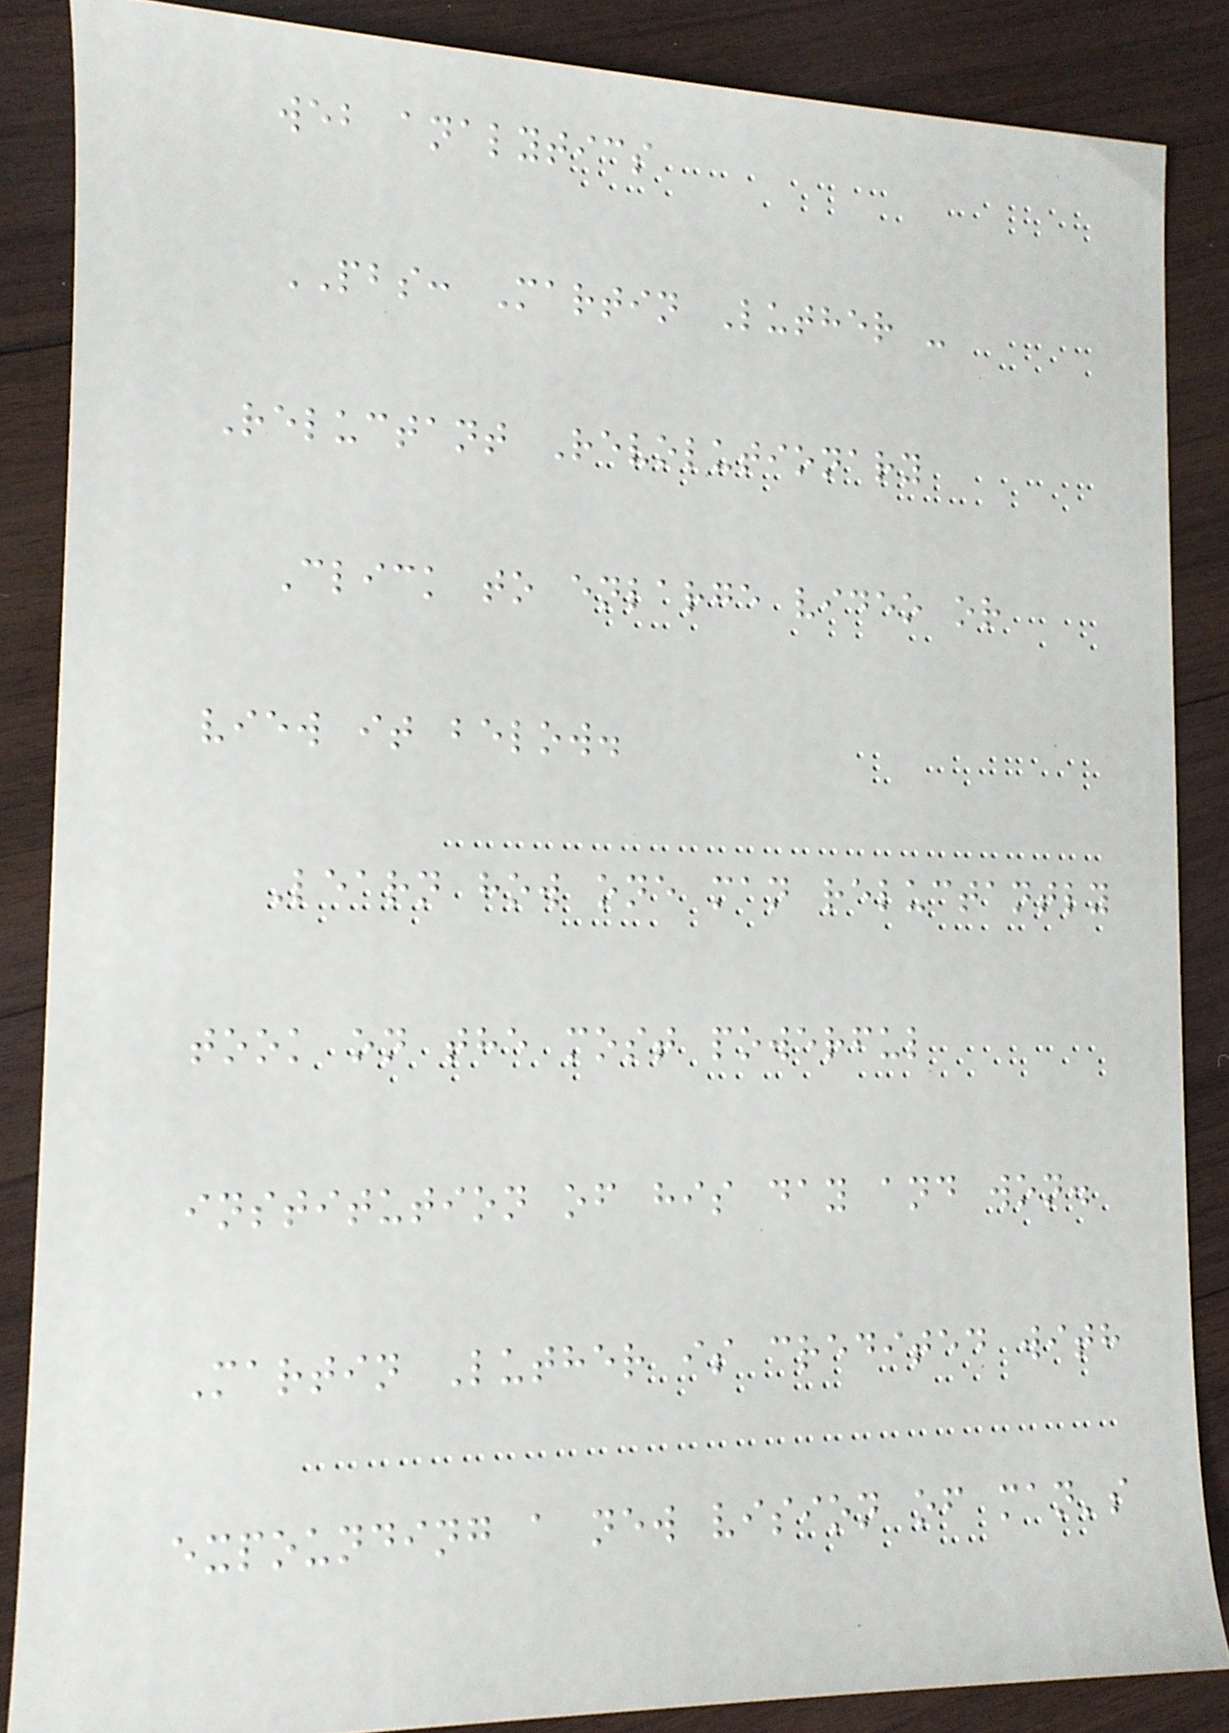web analytics
PBS: Martin Luther -
Reluctant Revolutionary
Click to enlarge video or
view it below.
Learn how one man reluctantly
took on the most powerful
institution of his day and won.
Martin Luther is credited with
expounding a new vision of man's
